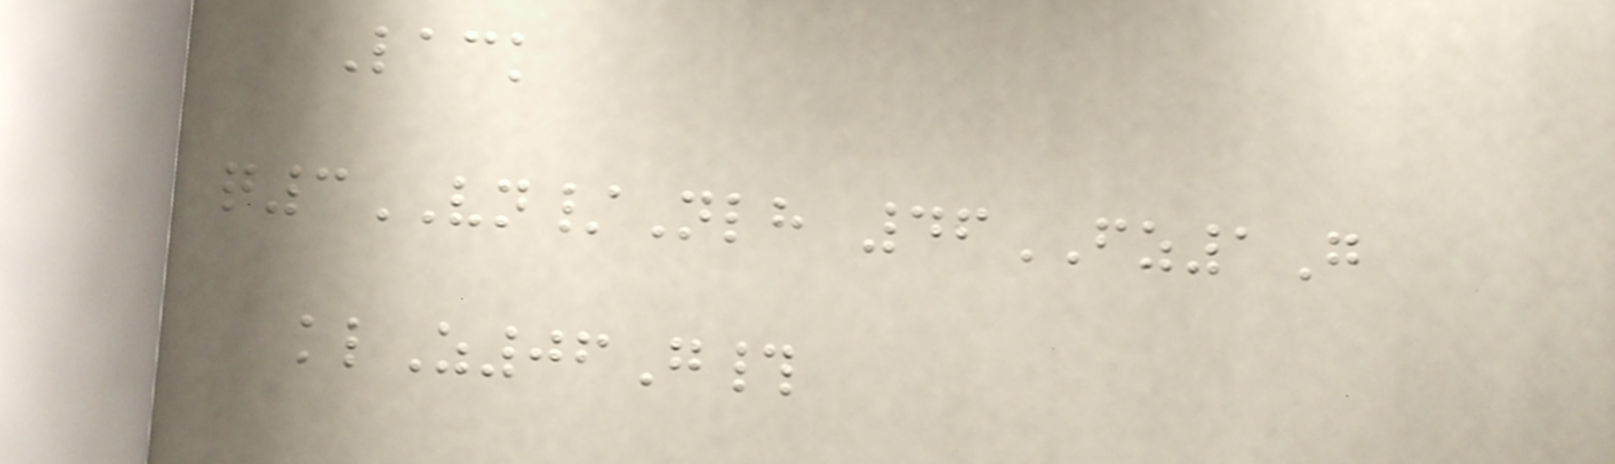Lack
q3VN/Nlh 46FZ1G
klZ06G#
